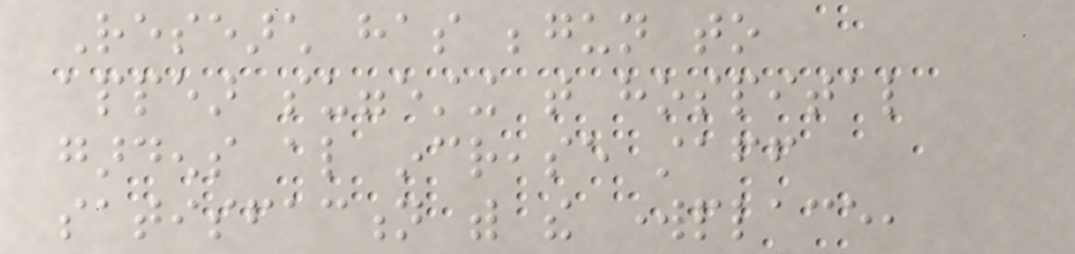Research has begun to
appear suggesting that hospital
gardens also increase staff
satisfaction with the workplace,
